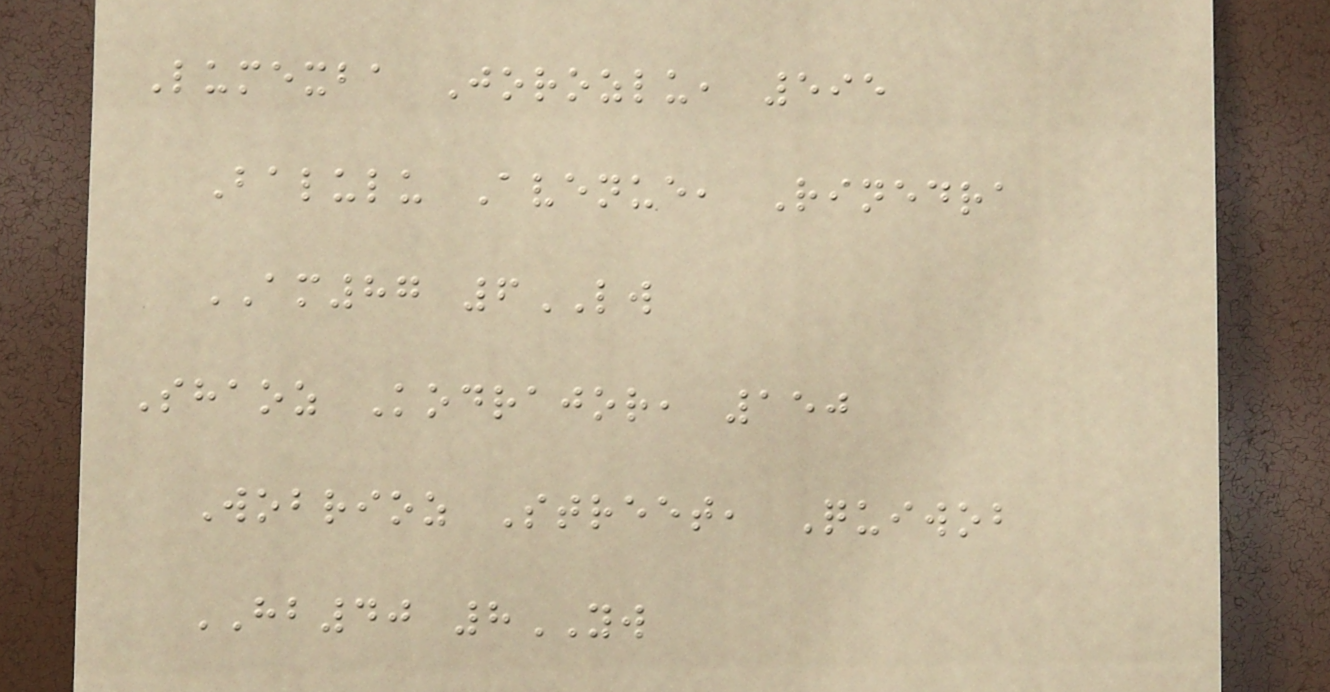Lumexba Jorozlu, 595
Balulu Avenue, Rinedra
AM87 6LW
Shaoz Kodrajor, 150
Wobrioz Street, Quiwob
HB40 8YW
